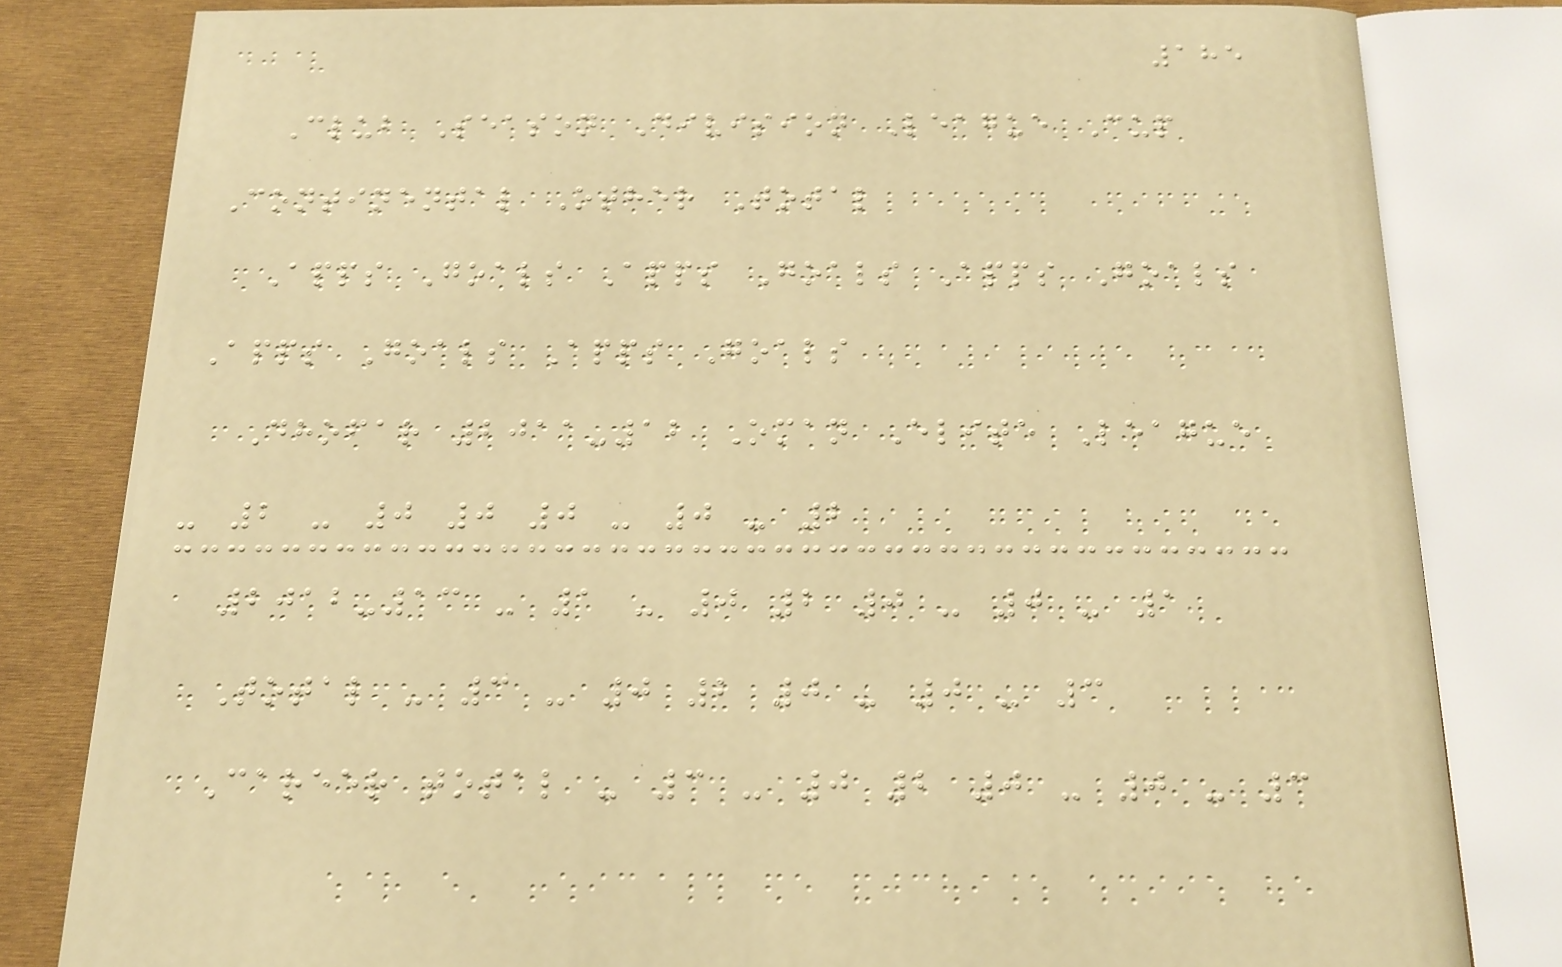185
Club Season Division League Cup
Continental Other Total
Apps Goals Apps Goals Apps Goals
Apps Goals Apps Goals
Dhofar 2011-12 Oman Elite League
- 2 - 0 0 0 - 0 - 2
2012-13 - 1 - 0 2 0 - 0 - 1
Total - 3 - 0 2 0 - 0 - 3
Career total - 3 - 0 2 0 - 0 - 3
